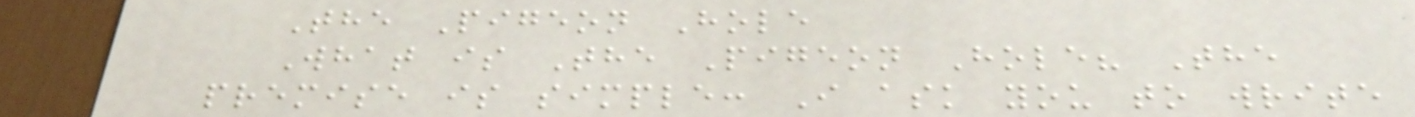The Pigeon Hole
What is The Pigeon Hole? The
premise is simple: I ask you to write
